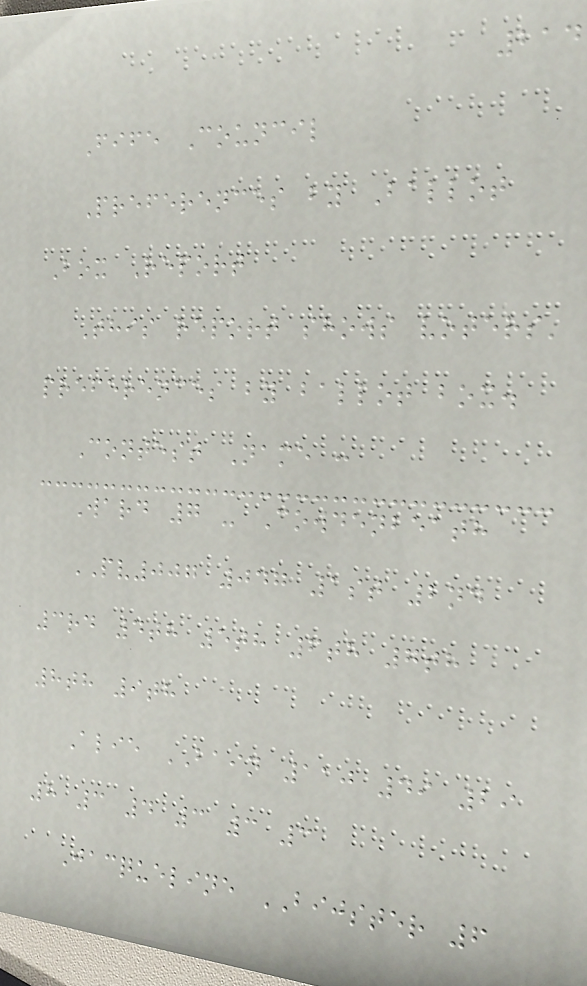214
Fife Council
Preferences by Ballot
Box Report
This report shows voters'
preferences by ballot box.
Contest Name :
Ward 7 - Cowdenbeath
PV007 047 1st 2nd
3rd 4th 5th 6th 7th
8th 9th
Alie BAIN 110 49 29
8 3 4 3 3 3
Jacqueline BIJSTER 6
